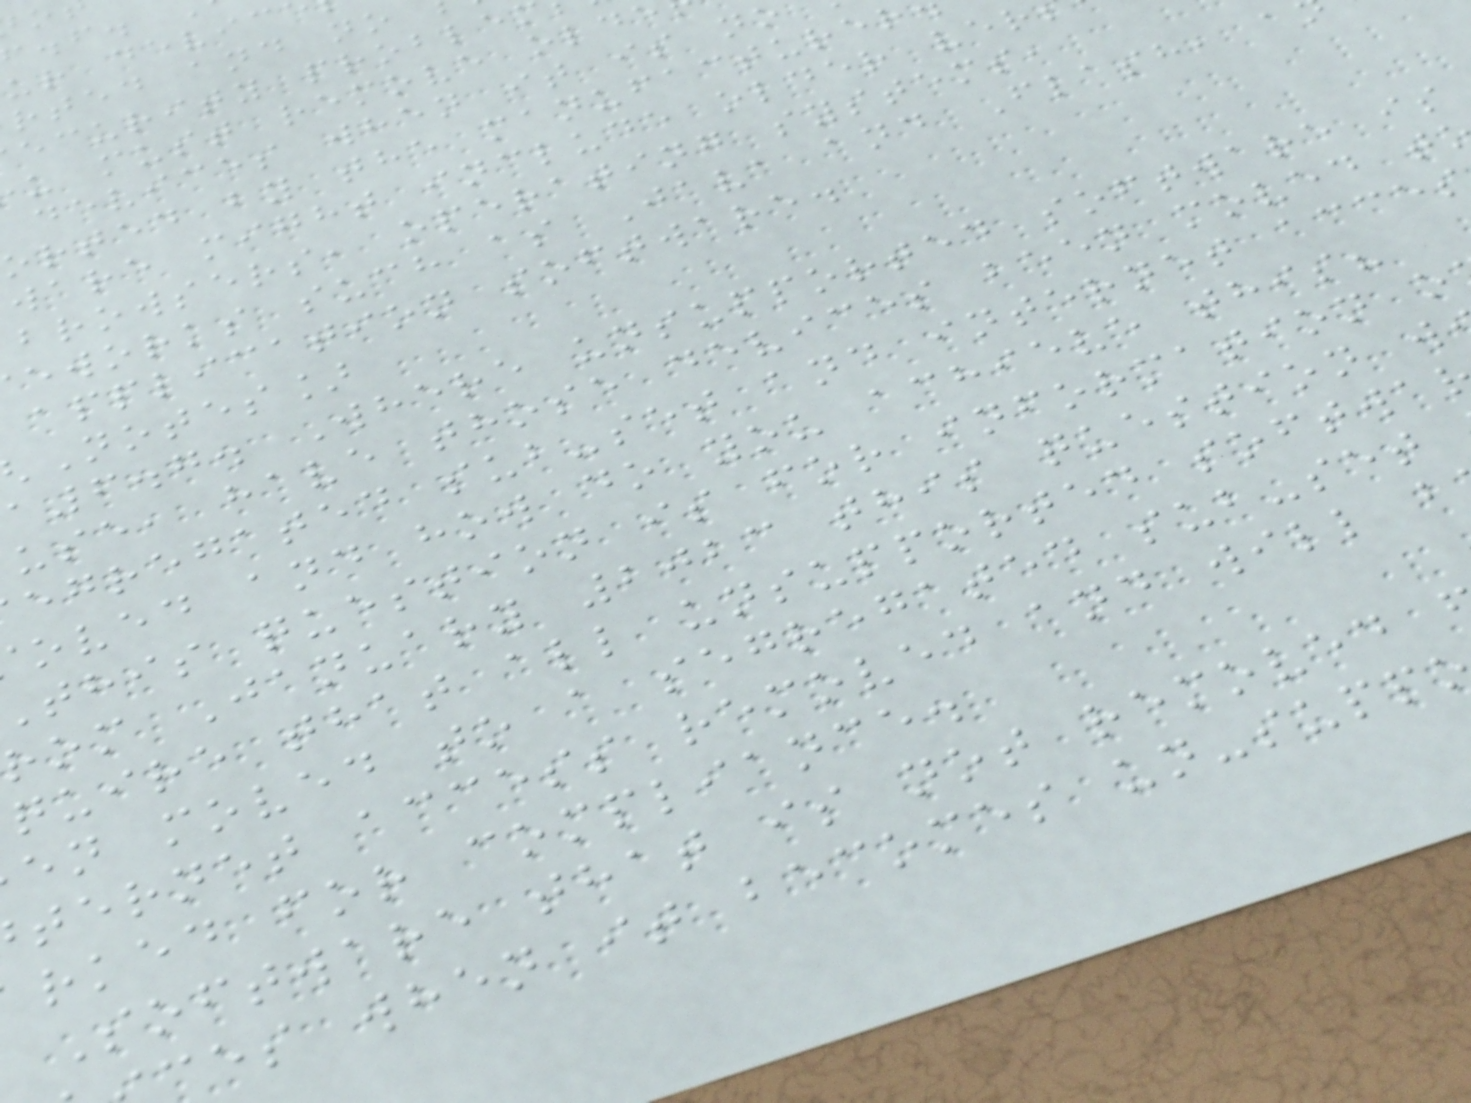rted and no
ecurity proble
u must remove old
devices when it is no
orted by the manufacturer
ware might include older ver
browsers, operating systems,
eworks such as Java and Flash, a
application software.
Notes]
a6.7. Where unsupported software is
use, have those devices been moved t
egregated sub-set and internet acces
oved and how do you achieve this?
this question is for information o
rom January 2023 this question w
quire that all unsupported softwa
en moved to a segregated sub-set
ternet access removed and will b
rked for compliance.
Software that is not removed
es when it becomes un-supp
